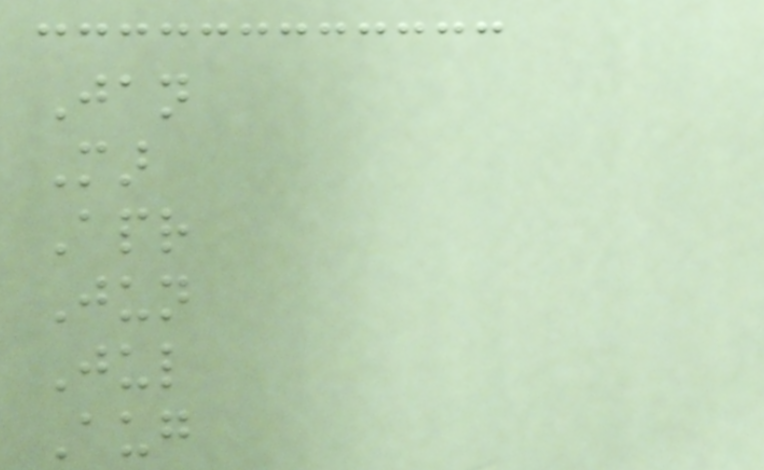Jan
Mar
Apr
Jun
Jul
Aug
